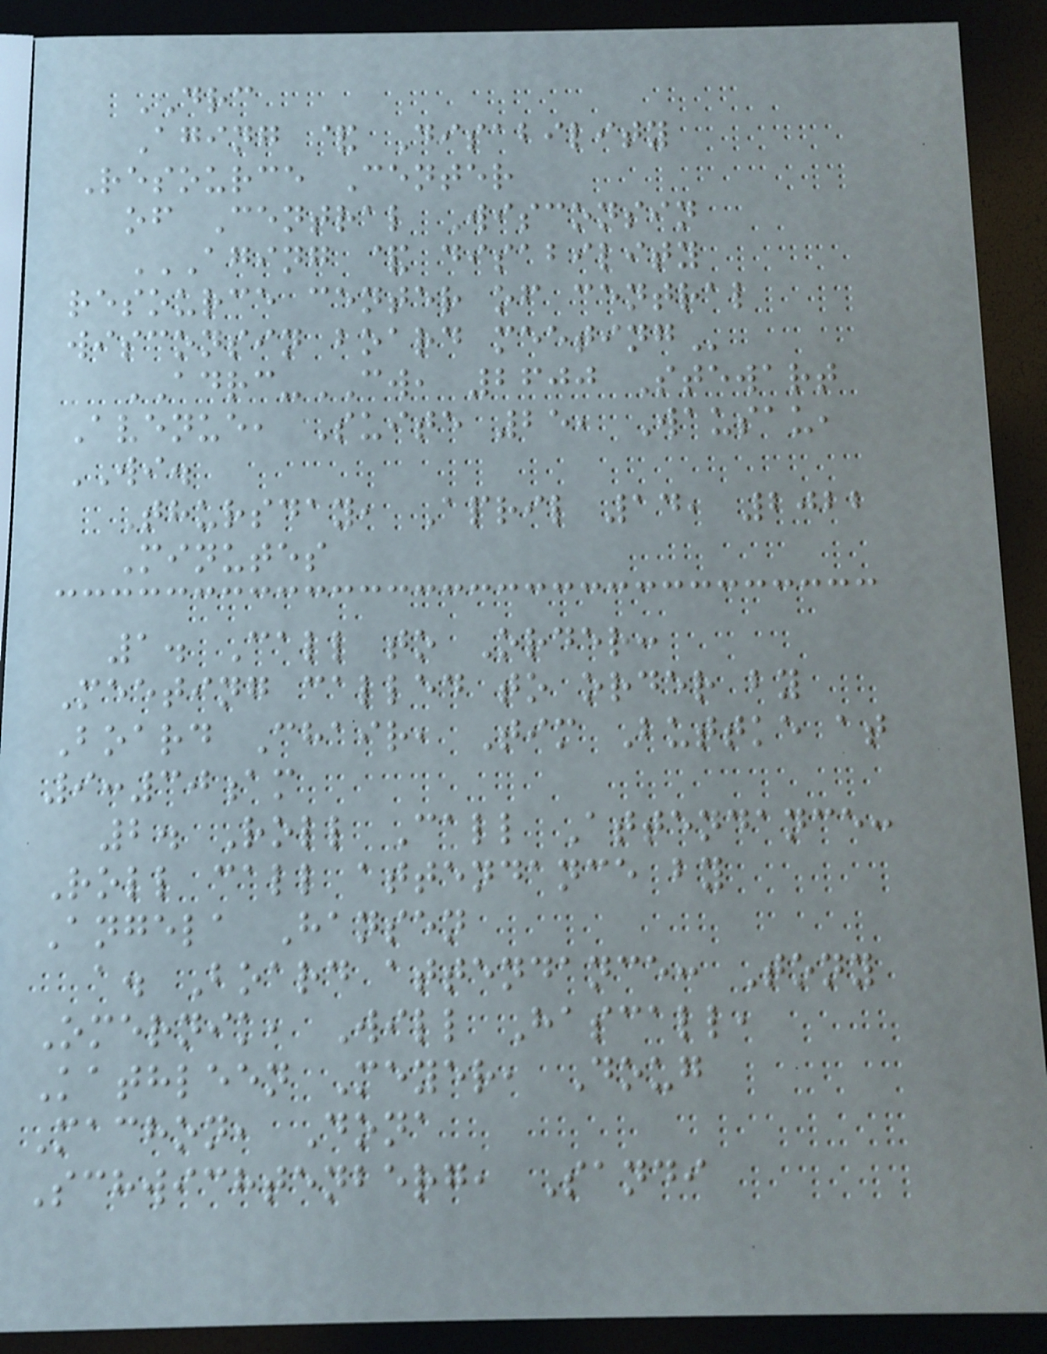DRC
Aging & Disability
Resource Center
of Central Wisconsin
AGING & DISABILITY
RESOURCE CENTER OF CENTRAL
WISCONSIN BOARD MEETING
ADRC-CW, 2600 Stewart
Avenue, Suite 25, Wausau,
WI.
Thursday, April 14, 2022
Minutes
1. Call to Order:
Meeting called to order by
Board Chair, Tim Buttke at
9:30am
2. Roll Call Attendance:
Roll call attendance by
Angela Hansen
a. Board attendance: Tony
Omernik, Will Hascall,
Kathleen Meyer, Doug
Machon, Dona
Schwichtenberg, Sandi
